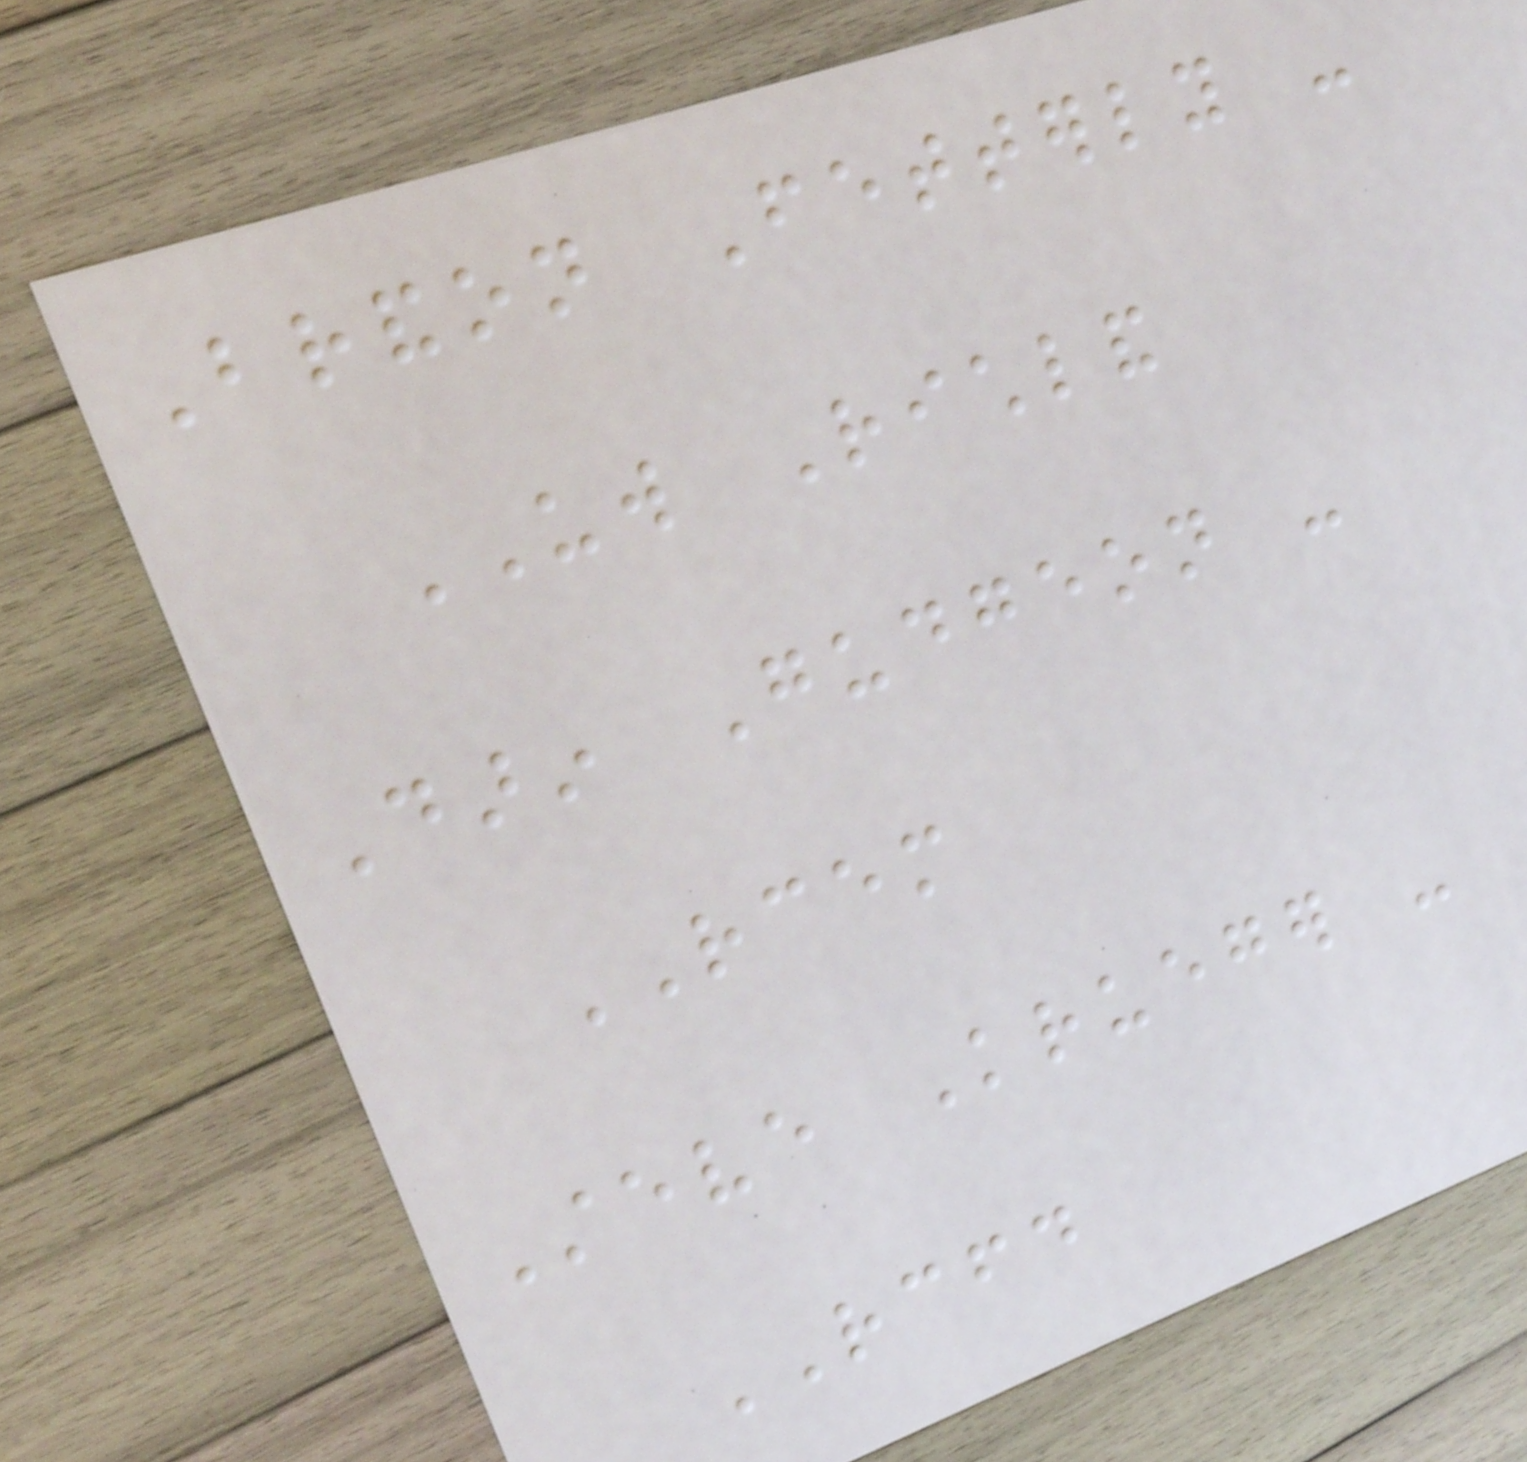Brandon Fetterly -
UW Richland
Darin Gudgeon -
RCEM
Steve Krueger -
RCFD
